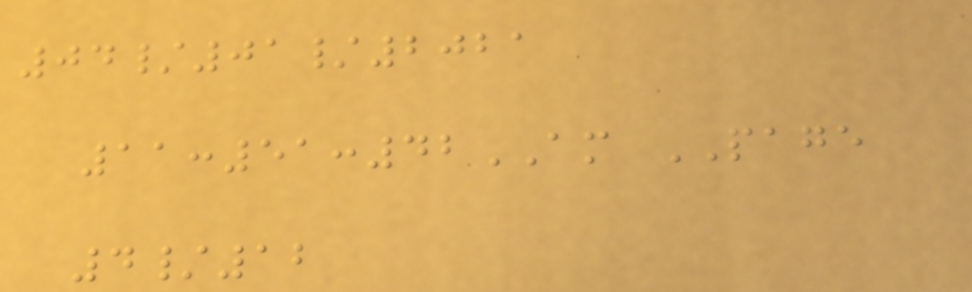04/01/2021
11:51:42AM PAGE
4/12
